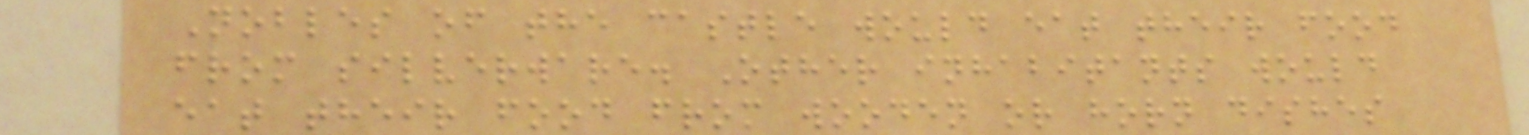Nobles of the castle would eat their food
from silverware. Other inhabitants would
eat their food from wooden or horn dishes
